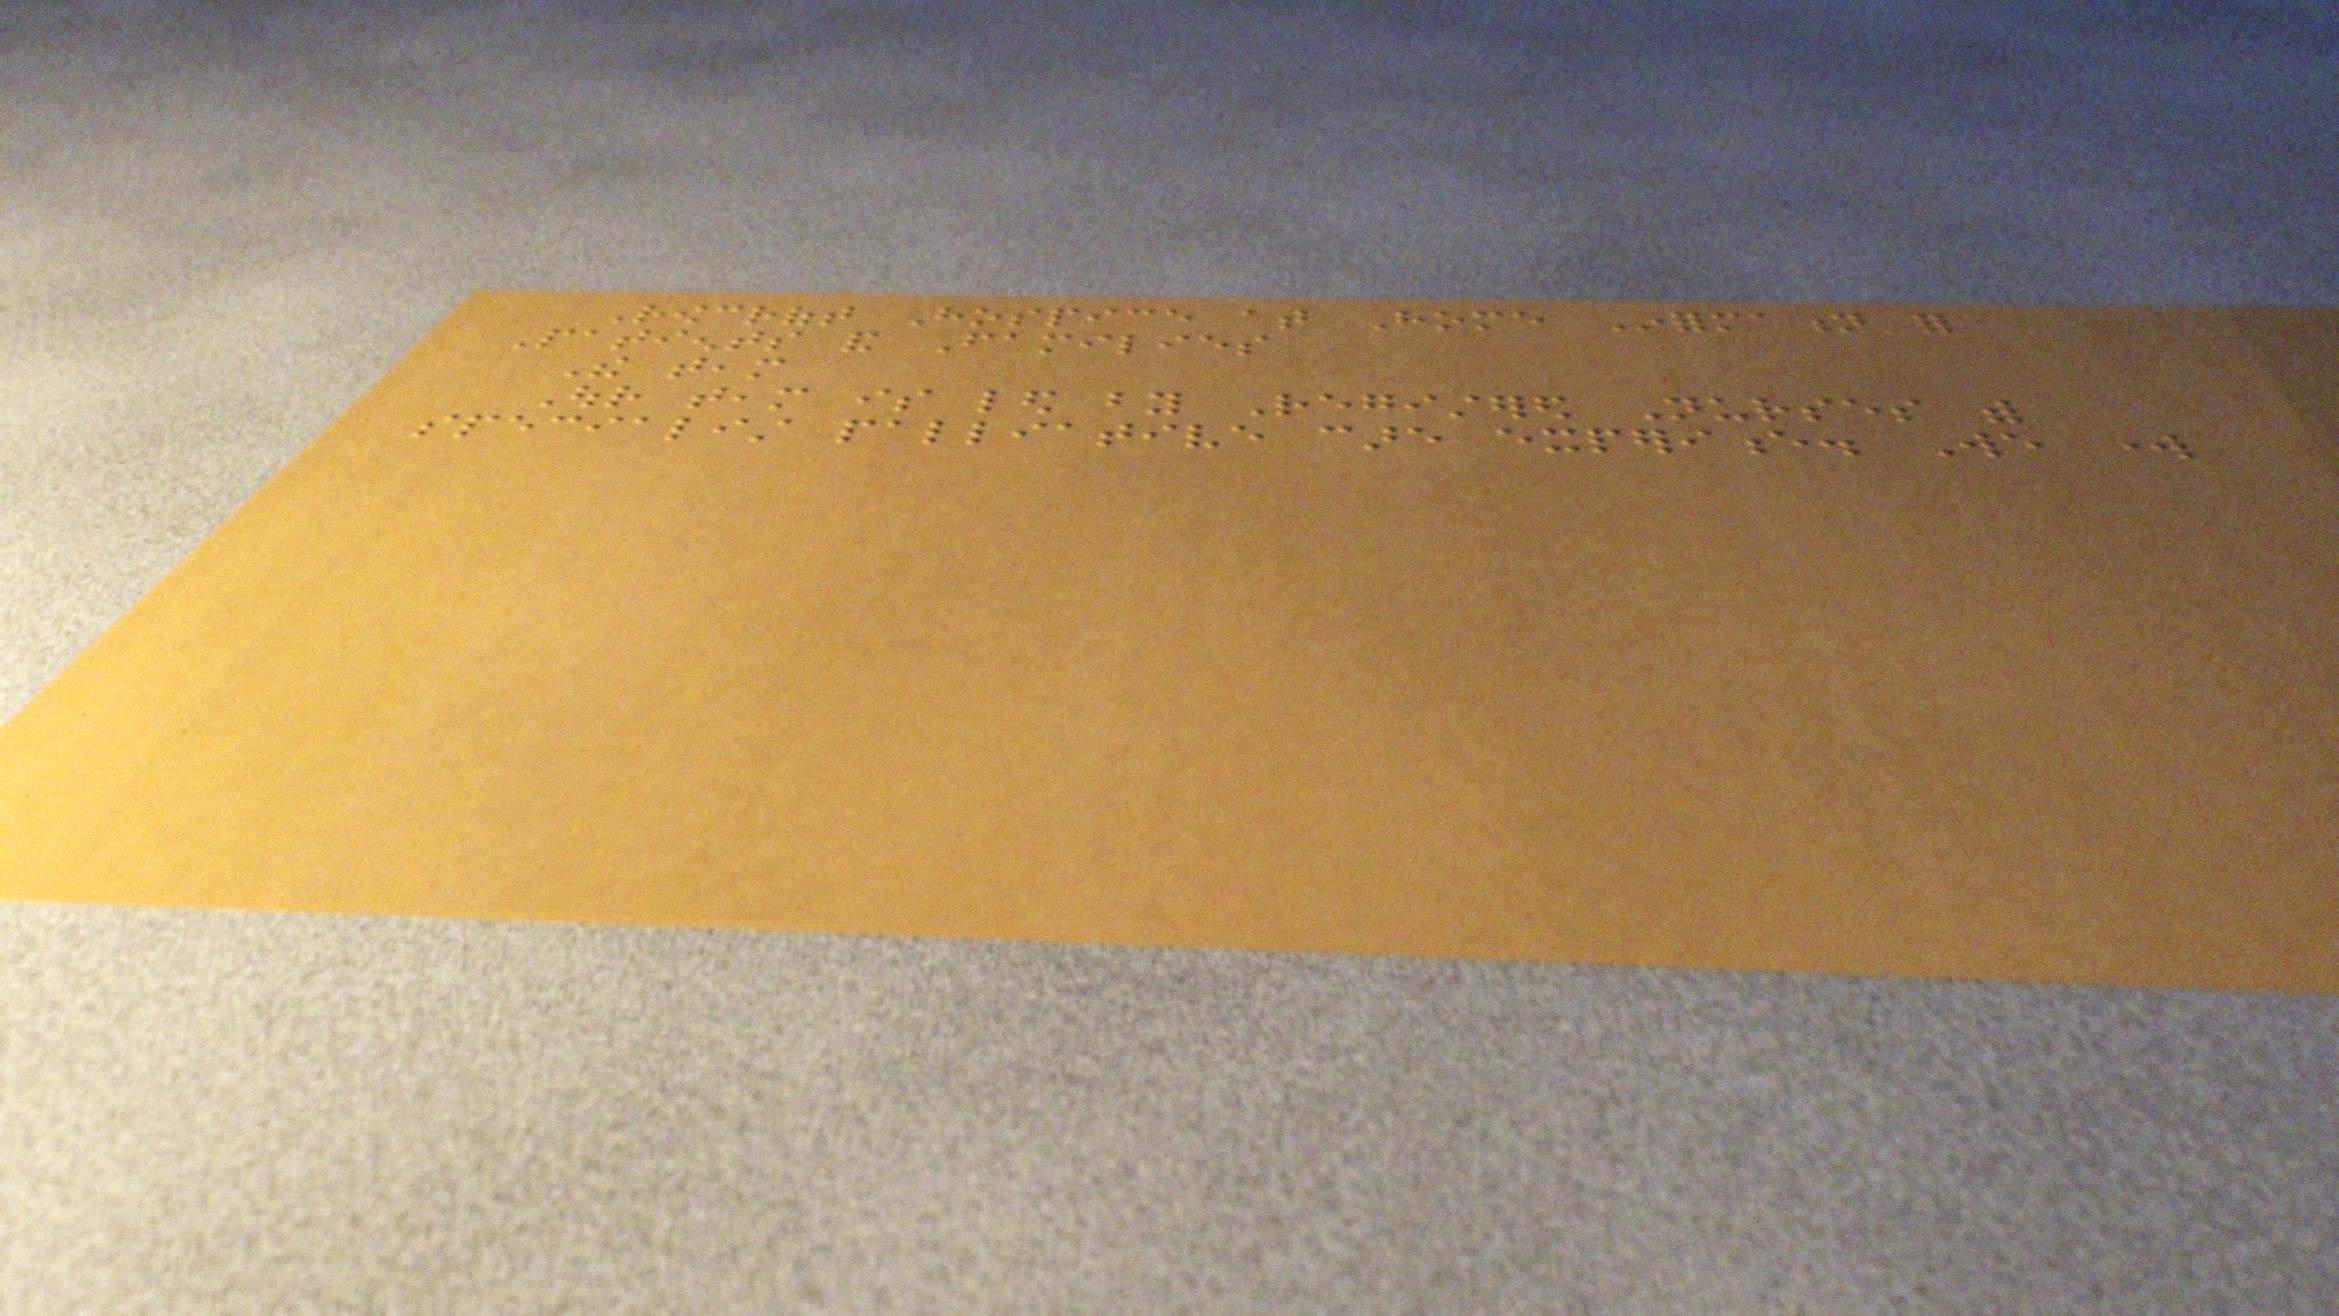Rowcroft Hospice at Home Information for
Patients and Families
The team
Our team is led by Registered Nurses with
specialist palliative care experience. We work
